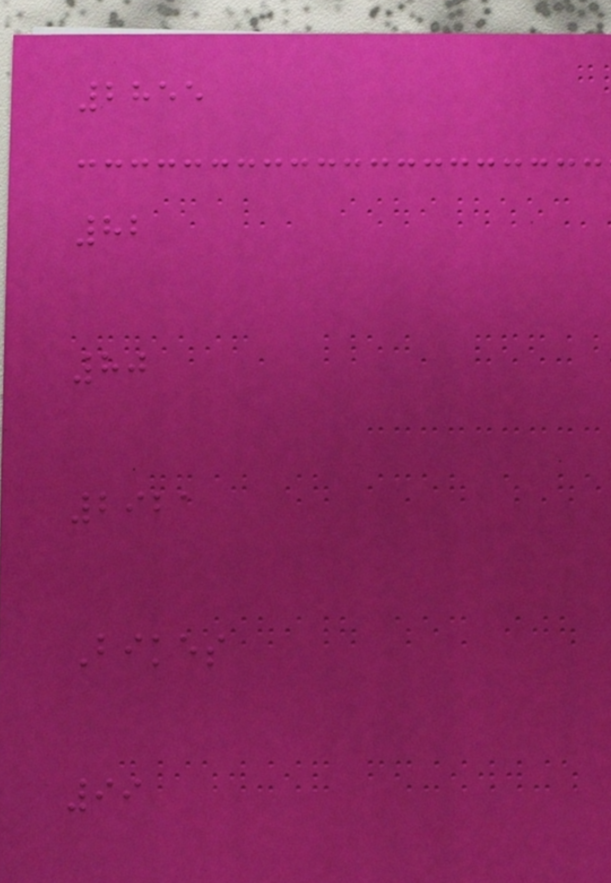2855
82
80
2921
Bikes
99
